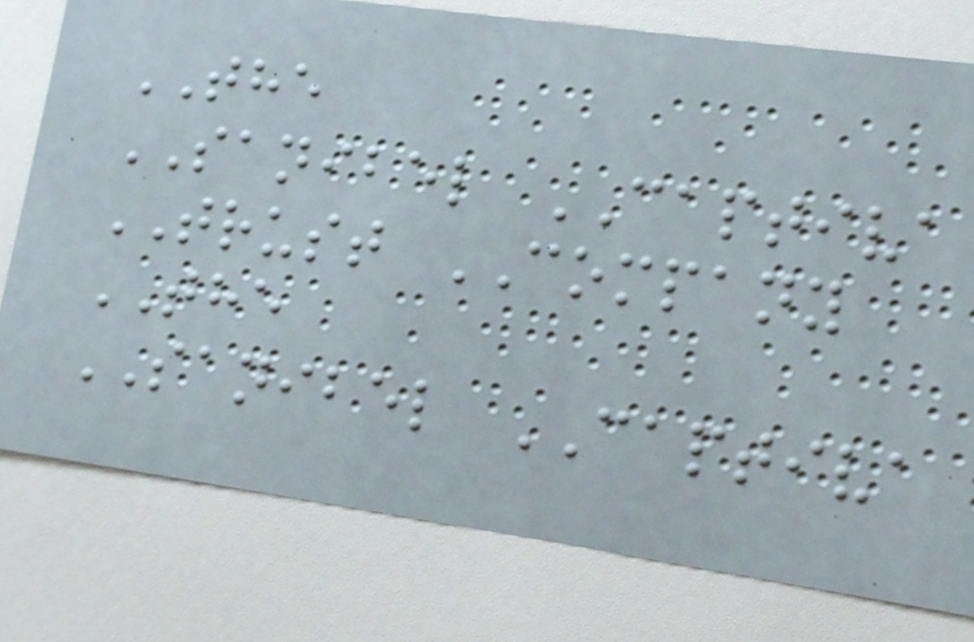THE
SANIBEL CAPTIVA
TRUST COMPANY
THE
SANIBEL CAPTIVA
